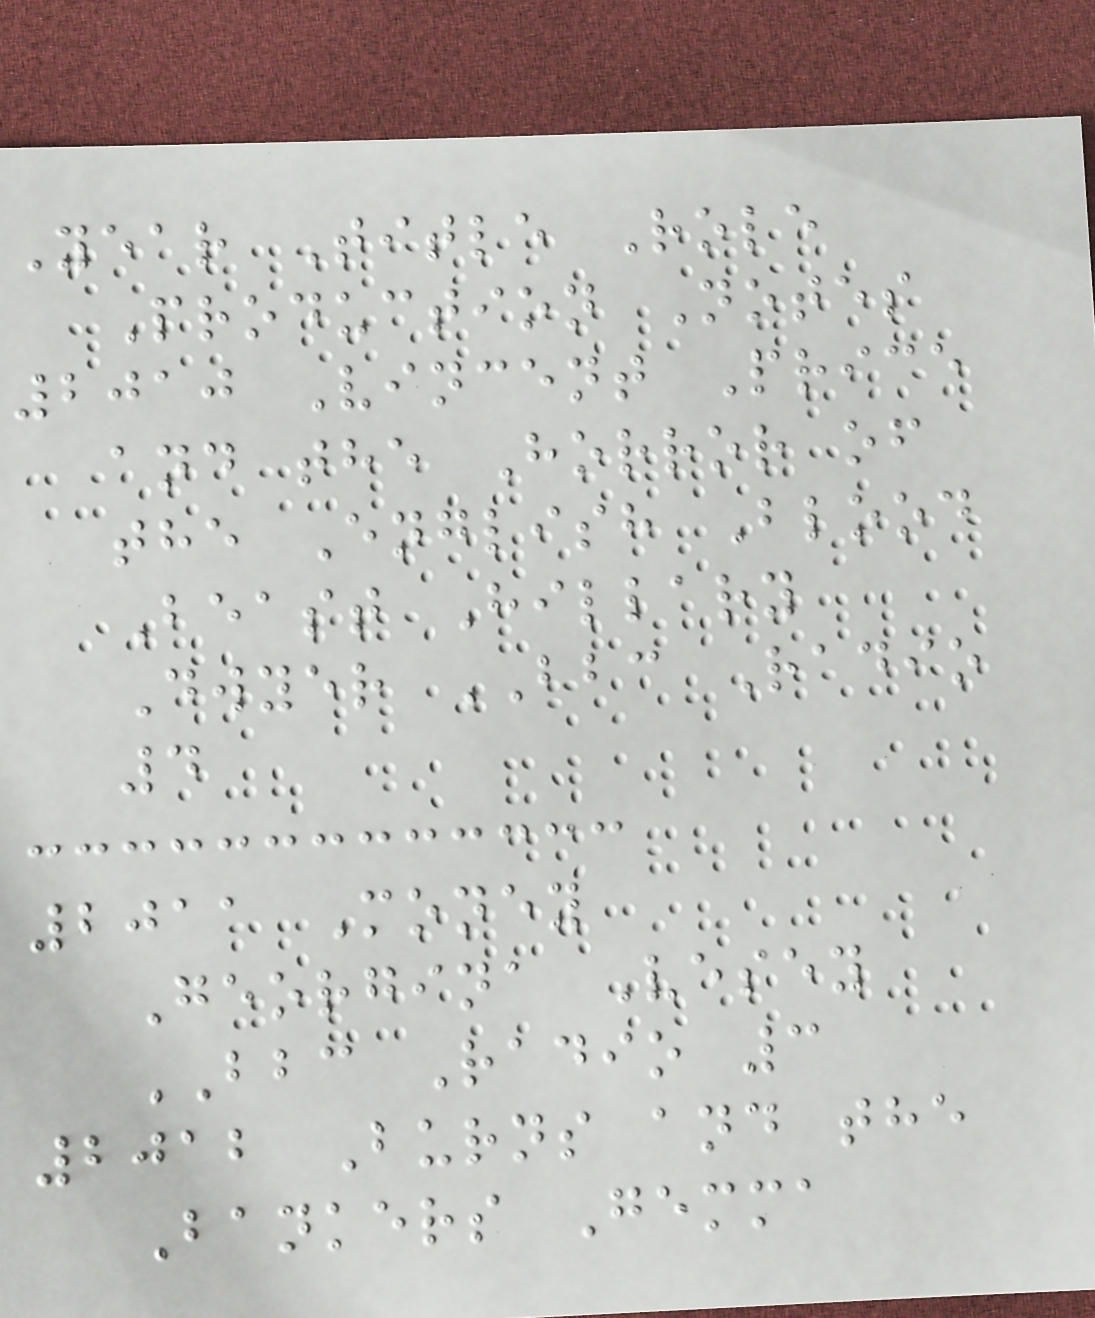Year Title Role
Production Notes
2010 Vincent Price
and the Horror of
the English Blood
Beast Hillary
Dwyer BBC Radio
4
2011 Money
Georgina Vesey
BBC Radio 3
2012 Burns and the
Bankers Gemma
